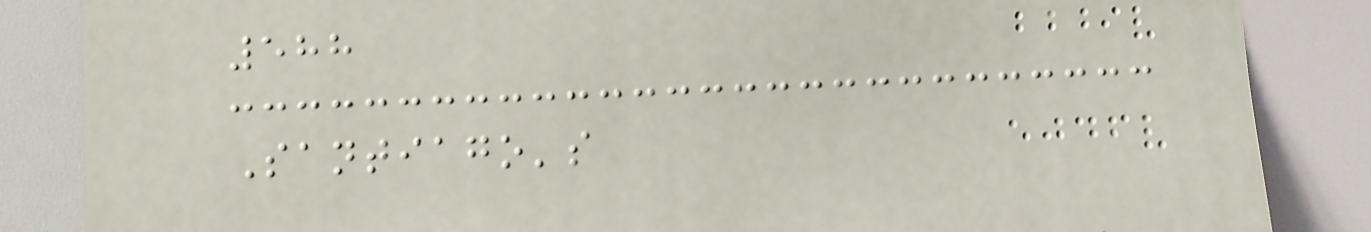588
Santiago's
